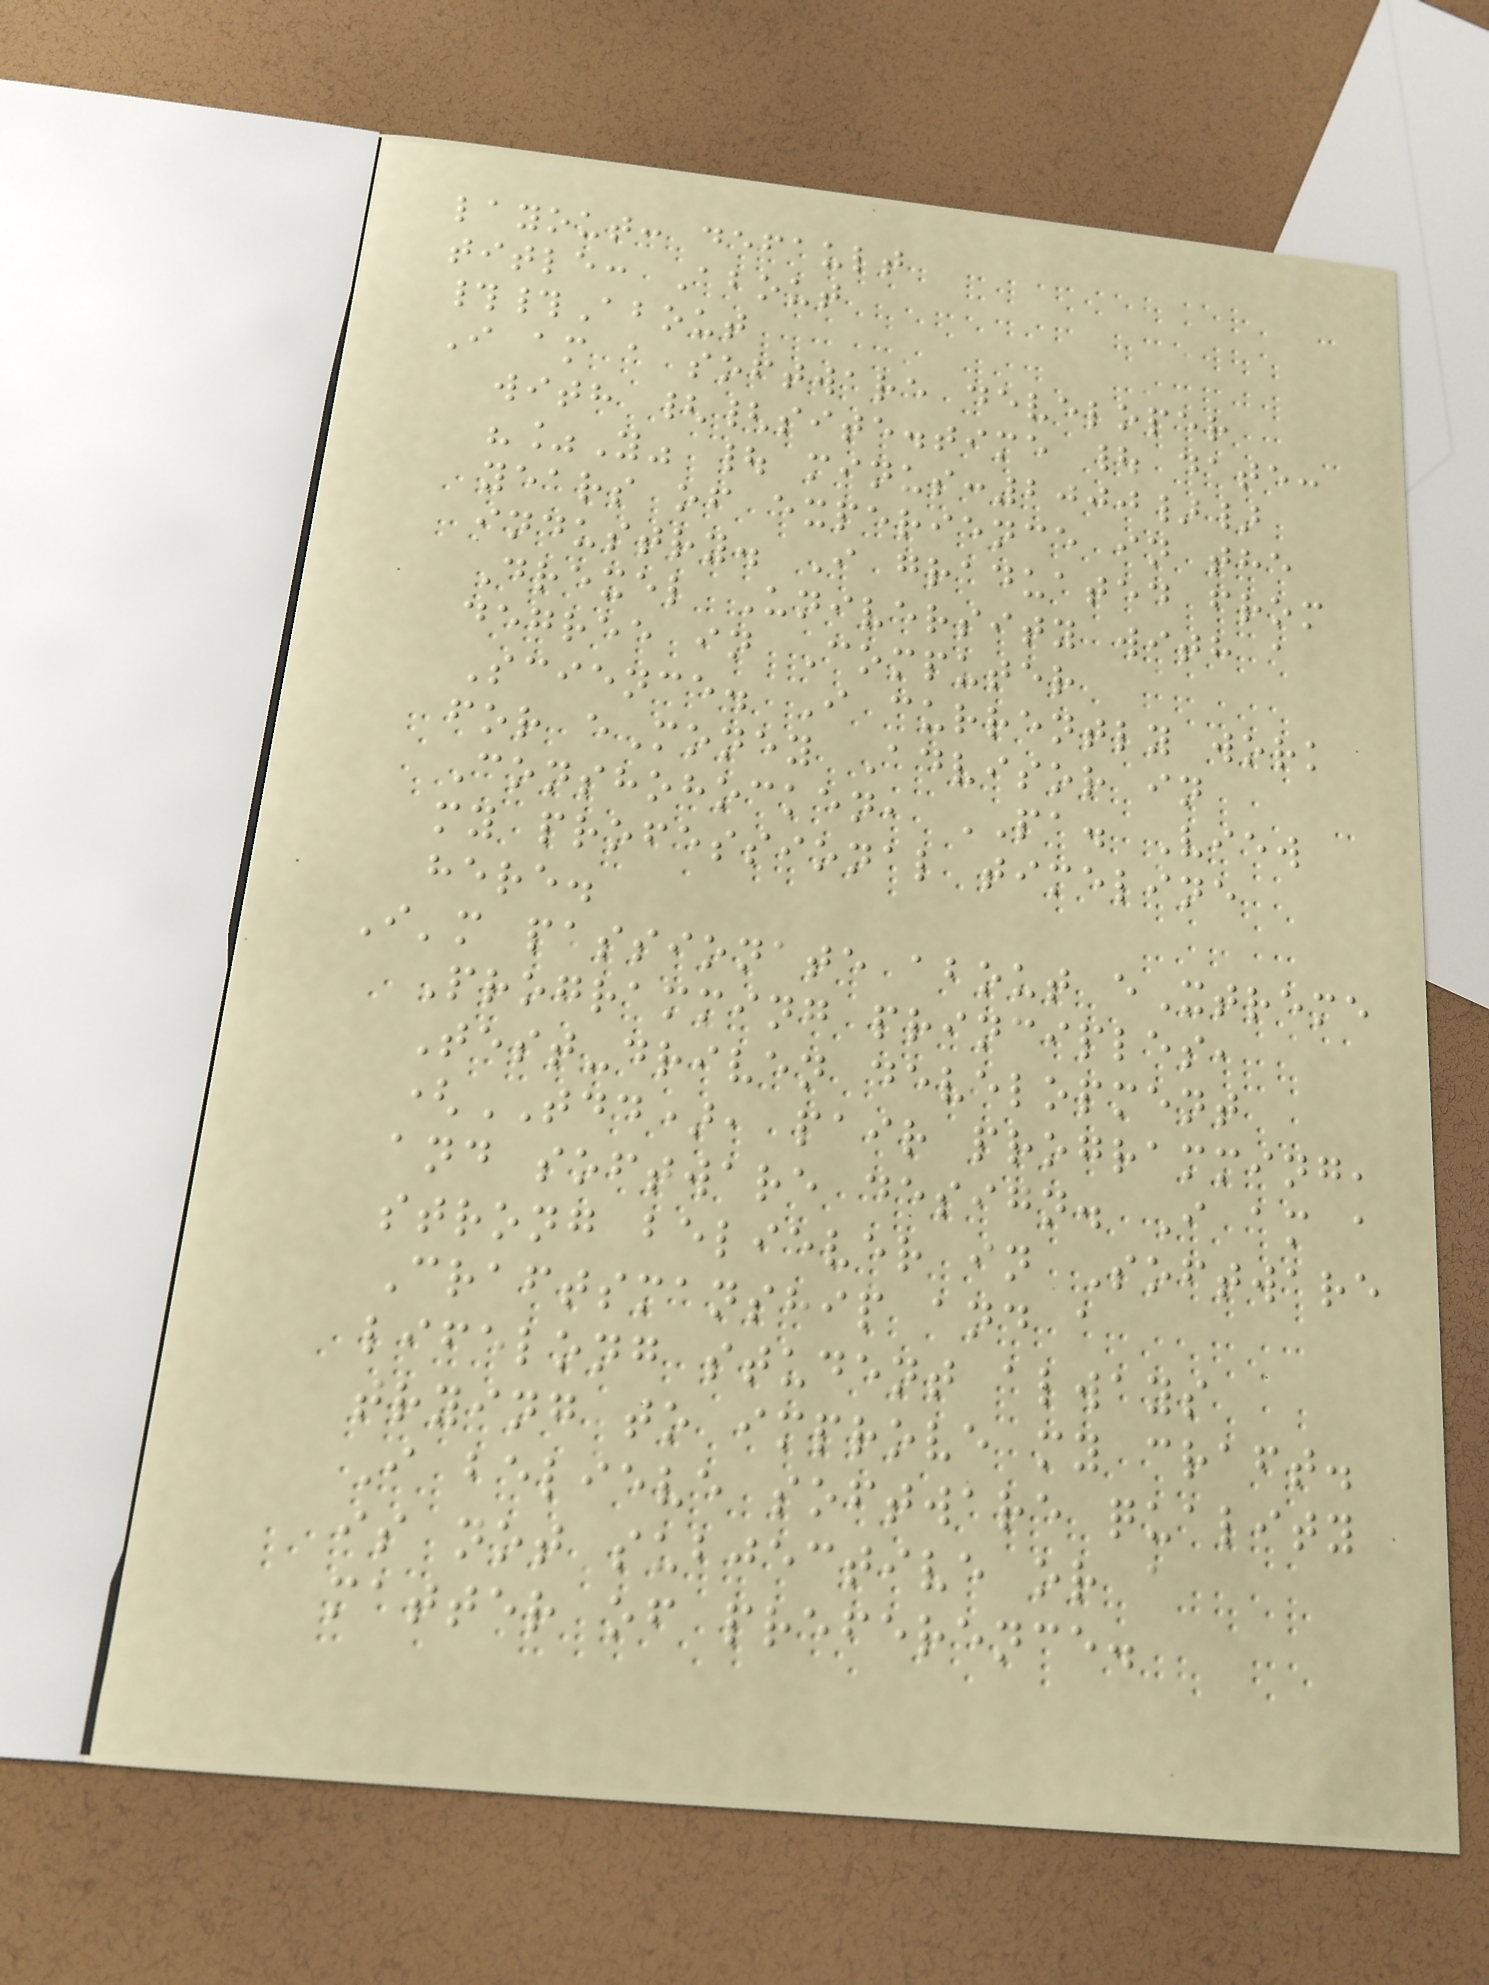layout: default
title: About
##About
I am a software developer
with {{site.time | date:
"%Y" | minus:2000}}
years of experience in the
industry. I graduated from
Drexel University with a
degree in Computer
Science. I currently work
for eMoney Advisor in
Conshohocken, PA. View
my professional timeline
here.
I'm passionate about eXtreme
Programming principles,
Test-driven development
(TDD), pair programming,
and software design. I am a
strong believer in Software
Craftsmanship and a
lifelong student always
trying to improve my craft.
I believe software quality
is not subjective or a
matter of preference.
